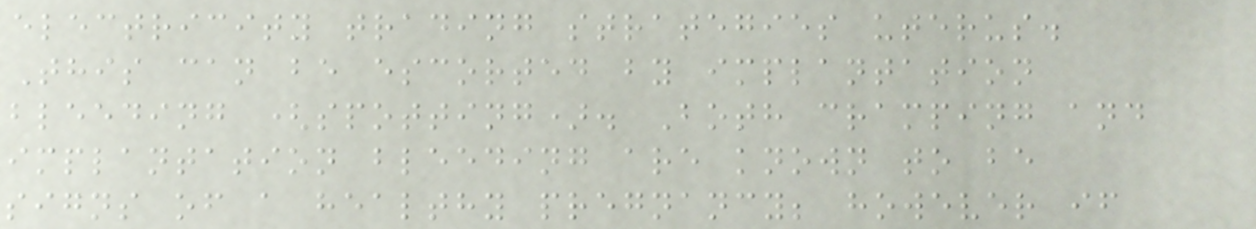electricity trading strategies uterus.
This can be escorted by implantation
bleeding (spotting). Both cramping and
implantation bleeding are known to be
signs of a healthy pregnancy; however if
